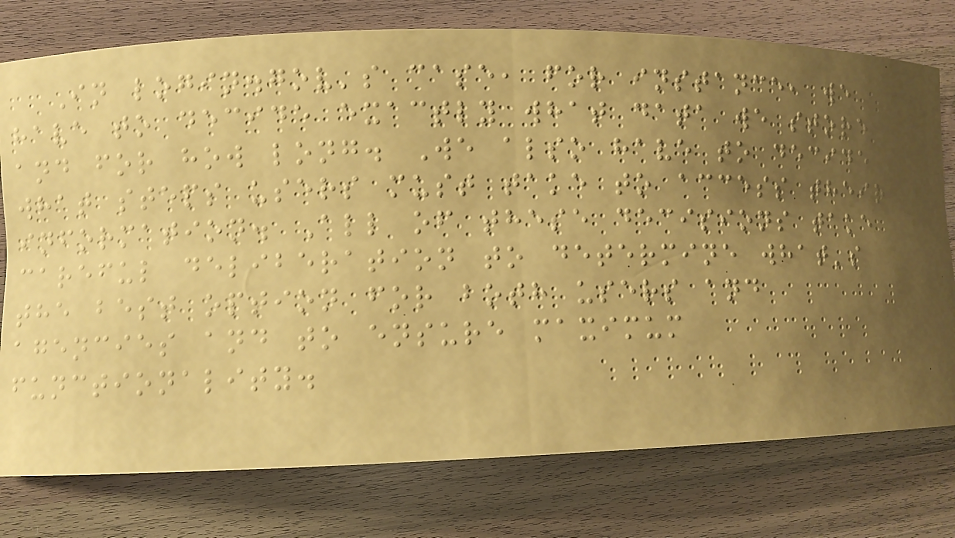In login.gov's case, for instance, we
have to decide exactly what data we store
and for how long. We also have to decide
what steps users must take to access their
information. All of these decisions take
careful deliberation to determine what's
the best option for both users and
agencies and to ensure maximum
functionality.
